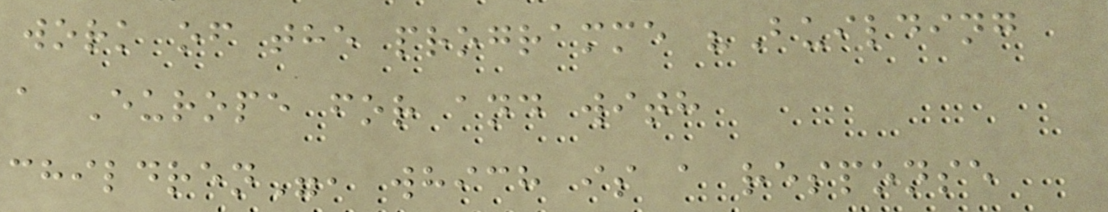work of the programme "Building
a Europe for and with
children", which is a response
